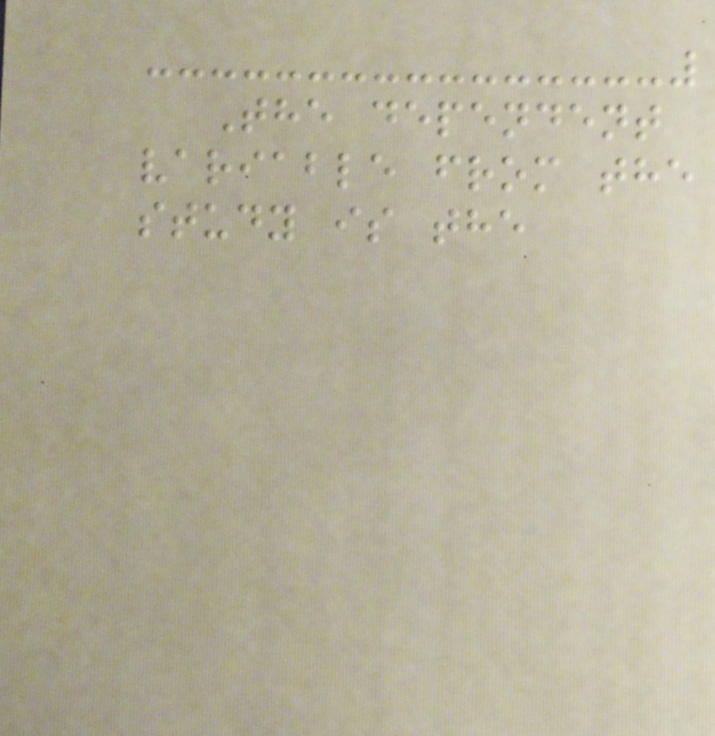The dependent
variable from the
study is the
